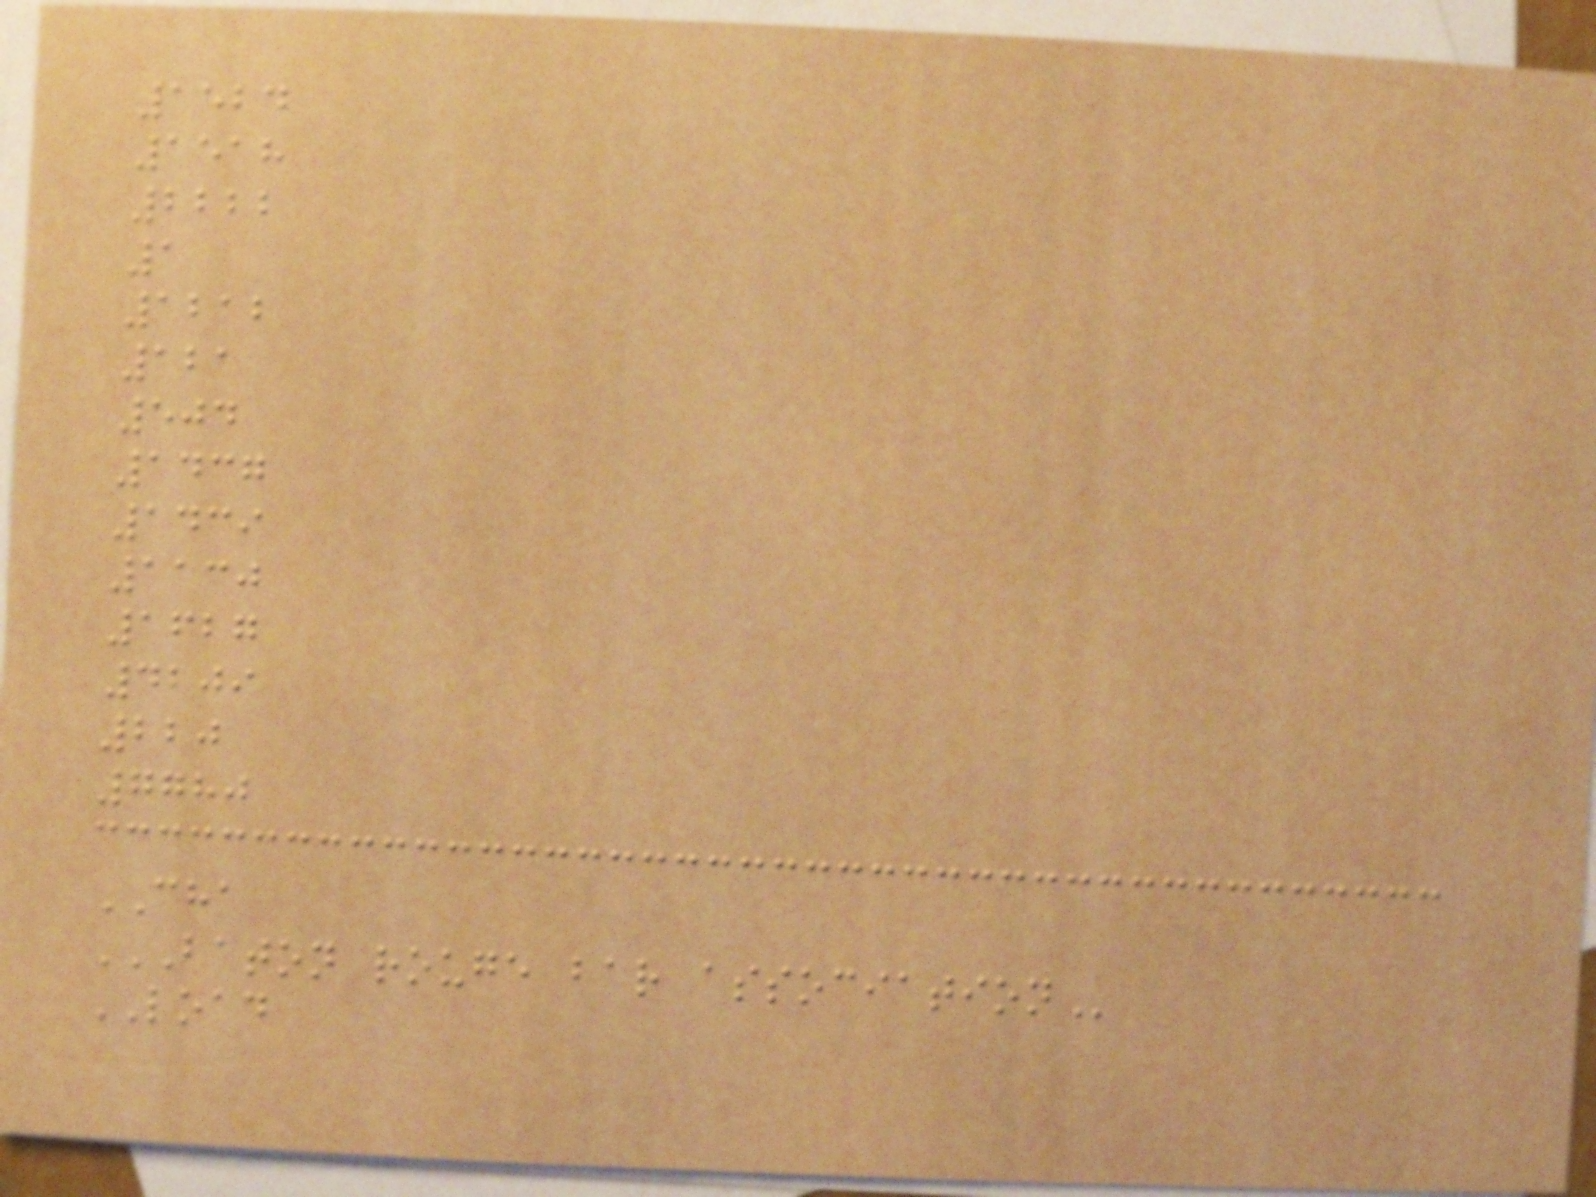1524
1518
2222
1
1212
121
504
1437
1439
1130
1627
4209
220
7780
CHA
BATON ROUGE BAR ASSOCIATION
LOAD
